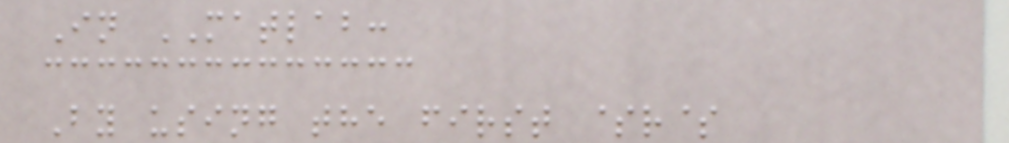In MATLAB:
By using the first $r$
